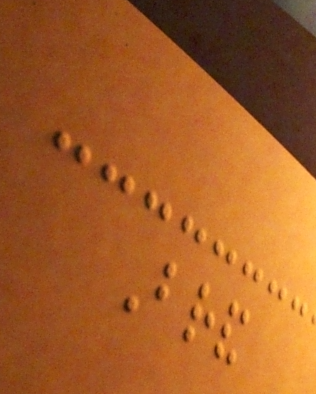Brand
